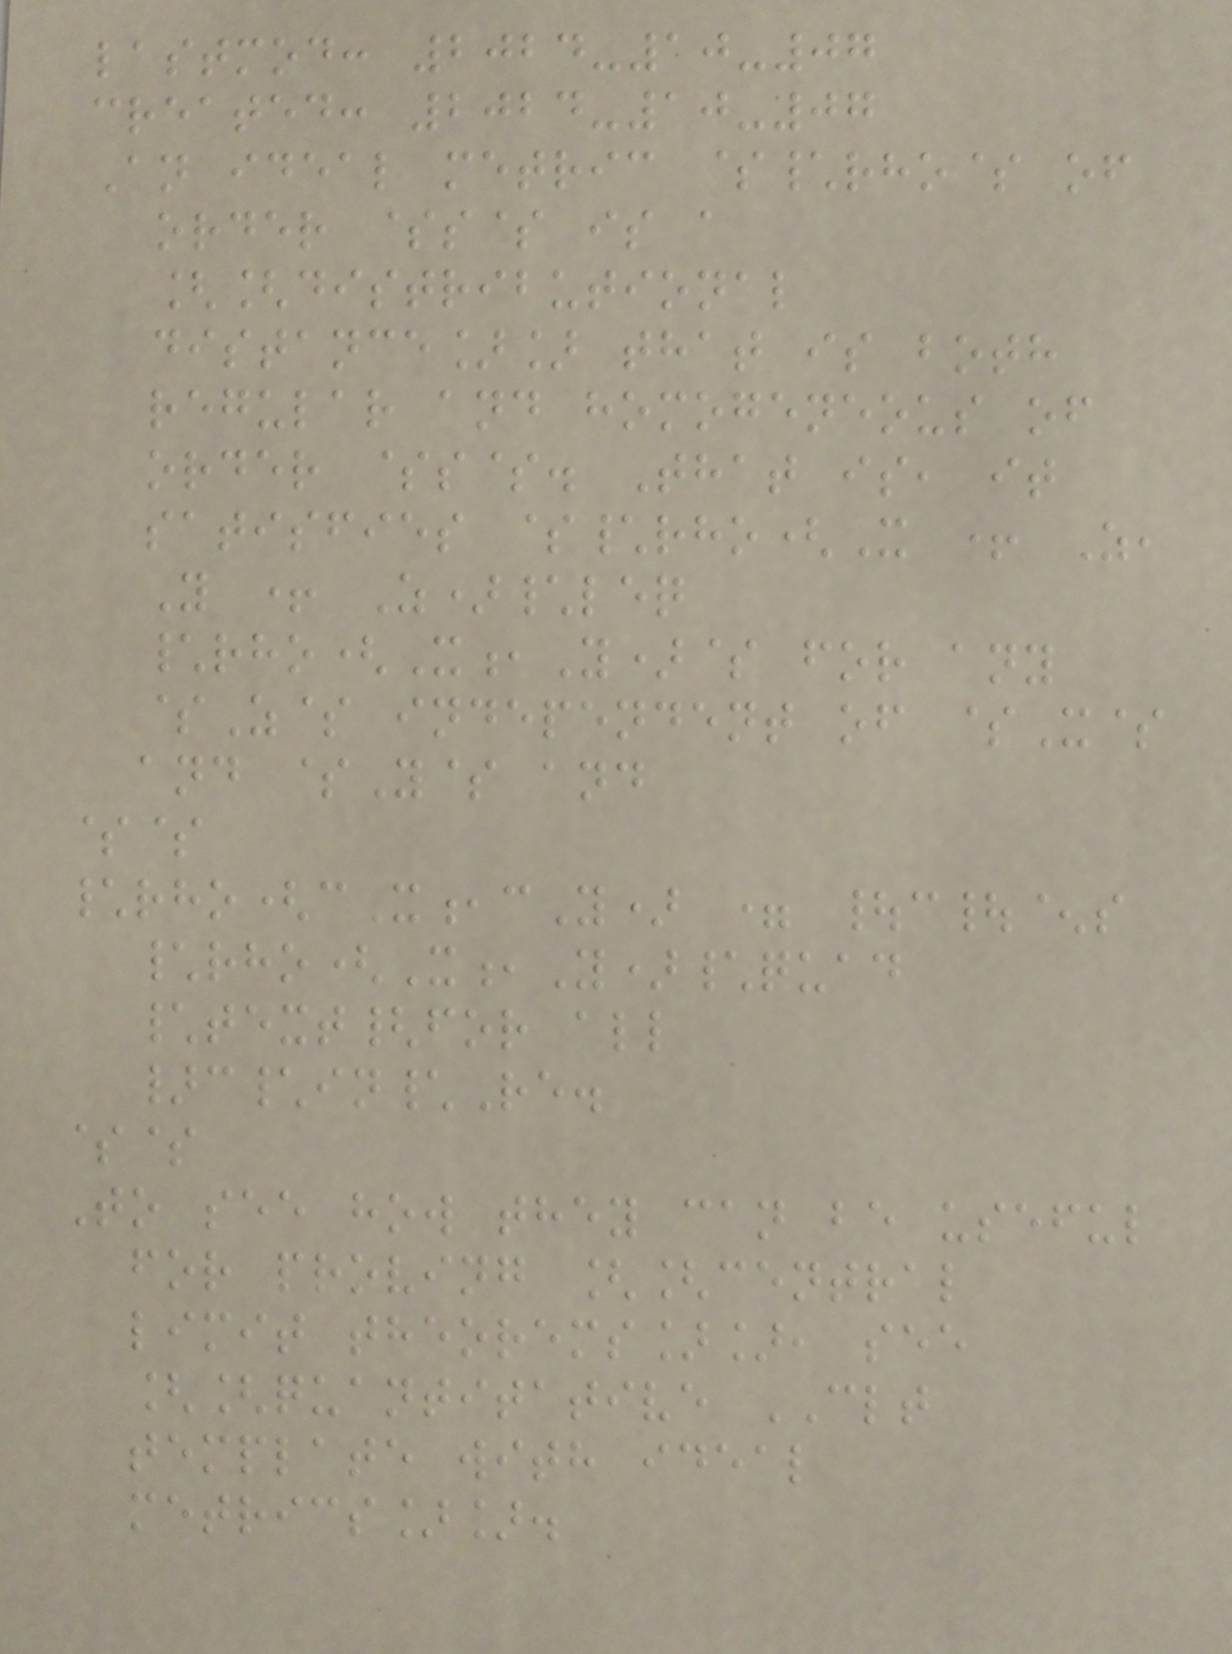lastmod: 2024-10-07
created: 2024-10-07
An ideal metric $\rho$ of
order $s$ is a
[[distributional
distance]] that is both
regular and homogeneous of
order $s$. That is, it
satisfies $\rho(X + Z,
Y + Z)\leq
\rho(X,Y)$ for any
$Z$ independent of $X$
and $Y$ and
$$
\rho(cX,cY) = |c|^s
\rho(X,Y)\quad
\text{for all
}c\in\Re.
$$
To see how they can be useful
for proving [[central
limit theorems]], see
[[quantitative CLT
template with ideal
metrics]].
